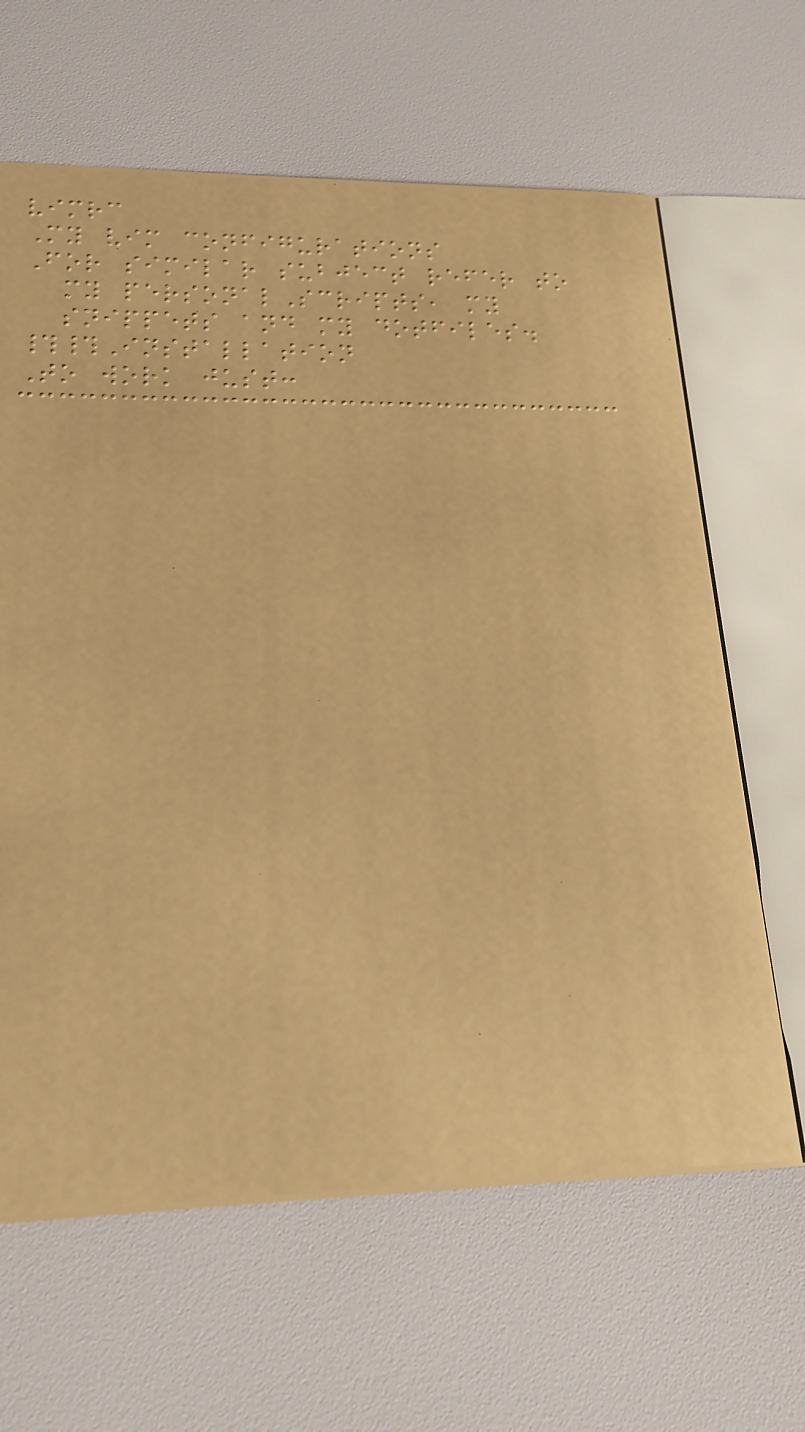vimrc
My vim configurations
For similar subject refer to
my personalScripts, my
snippets and my dotfiles.
##Installation
To work just:
